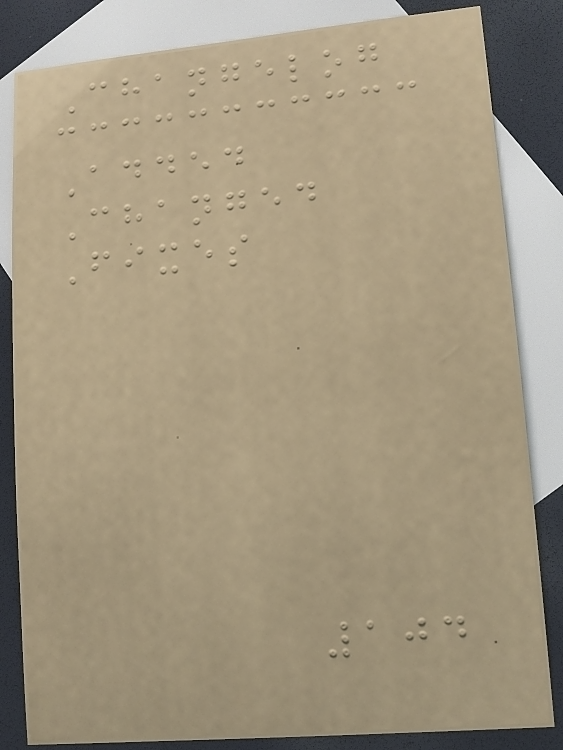Changelog
Added
Changed
Fixes
104
